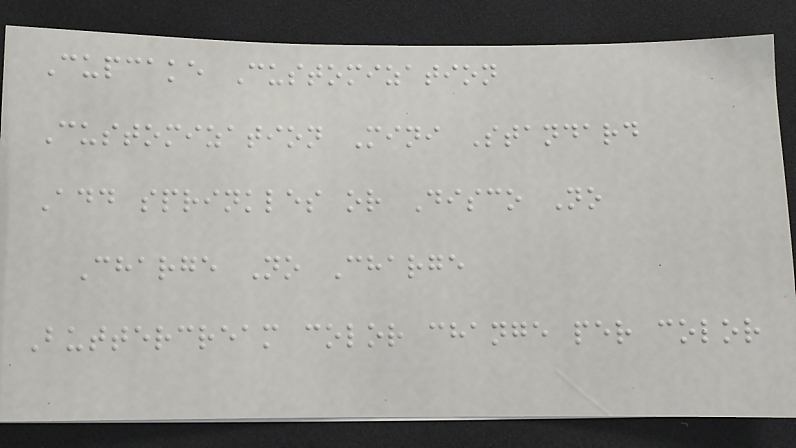Cupcake Customization
Customization Mini Standard
Add sprinkles or Disco No
Charge No Charge
Buttercream color change per color
